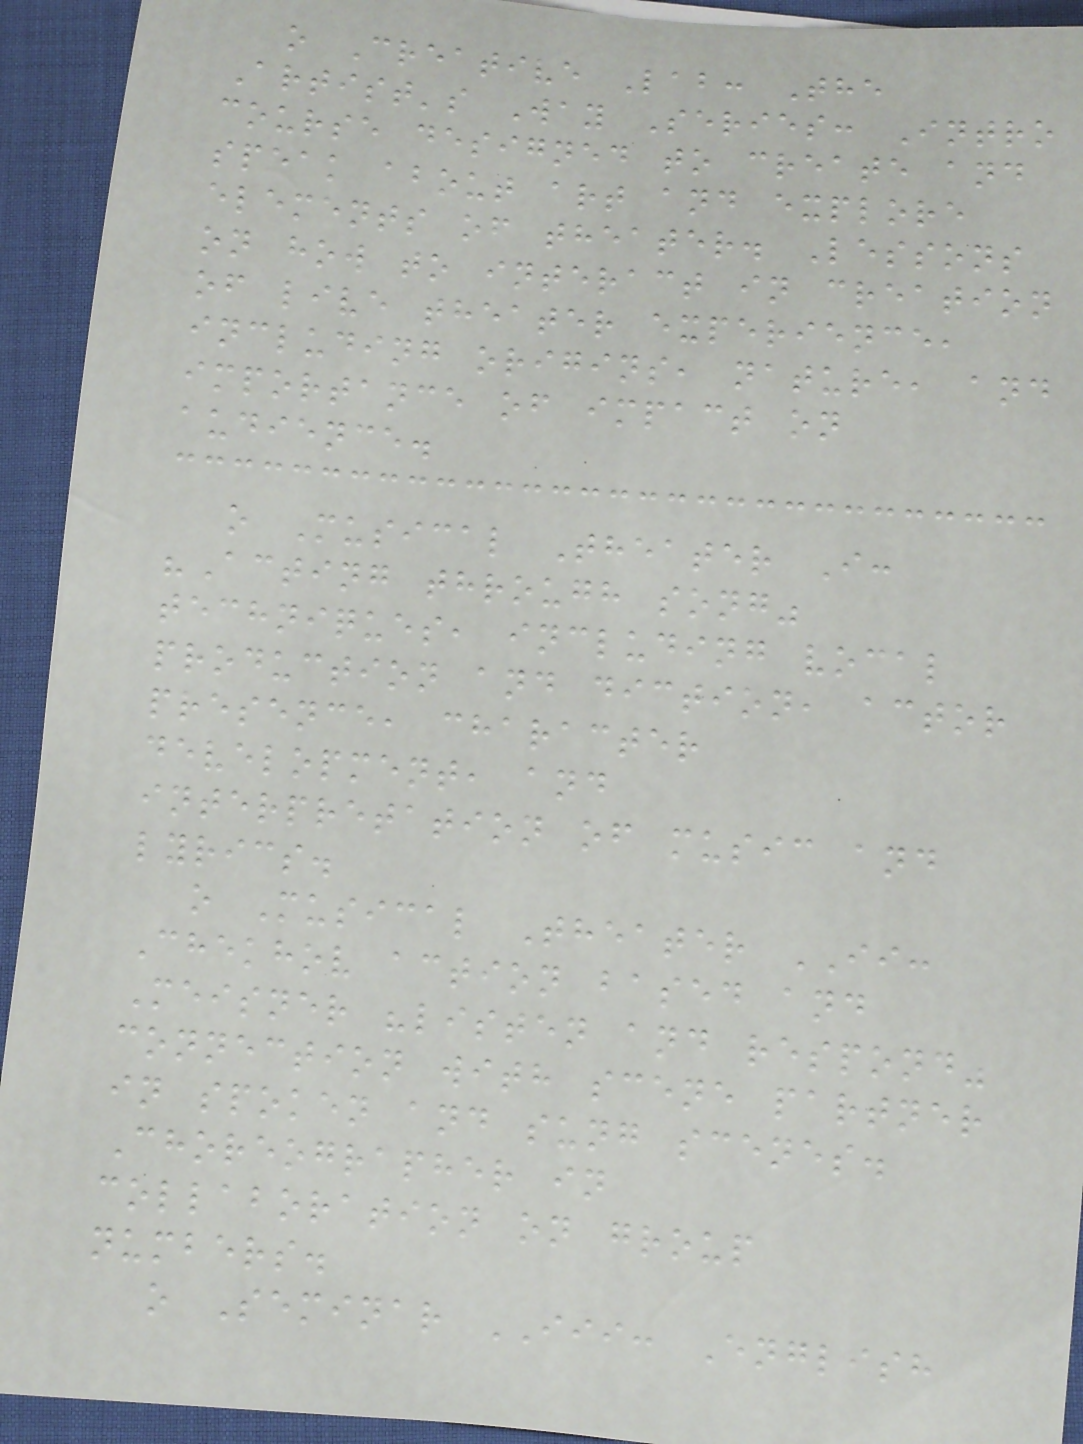o Creative Lab: The
Artist's Way Series: Intro
course designed to create and
speak about art and explore
elements of theater. Lessons
on how to interact in creation
of live theater experience,
including origins, nature, and
importance of impact on
audience.
o Musical Theater I:
"Acting through song"
techniques, including vocal
production and diction, actor
presence, character
development, and
interpretation of music and
lyrics.
o Musical Theater II:
Chekhov action based and
Meisner "listen and respond"
connection with scene partner
in spoken and sung scenes.
Choreographer in
collaboration on group
numbers.
o Seminar III: English
